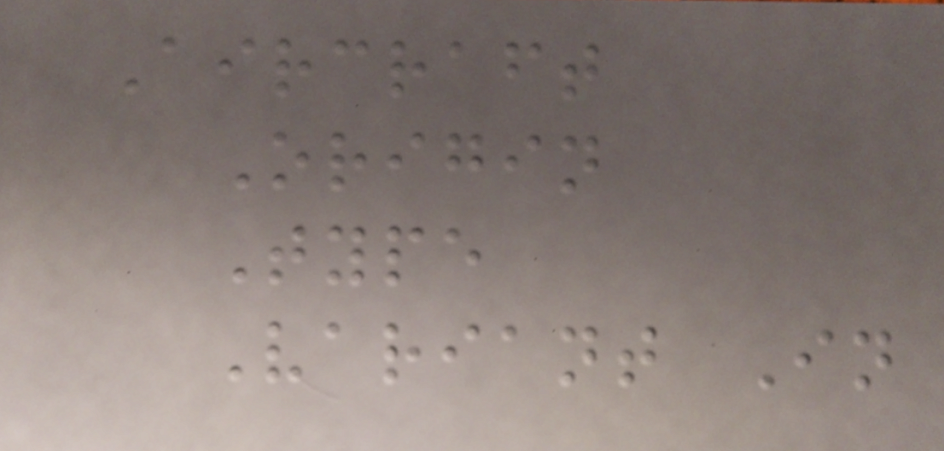Aircraft
Origin
Type
Variant In
